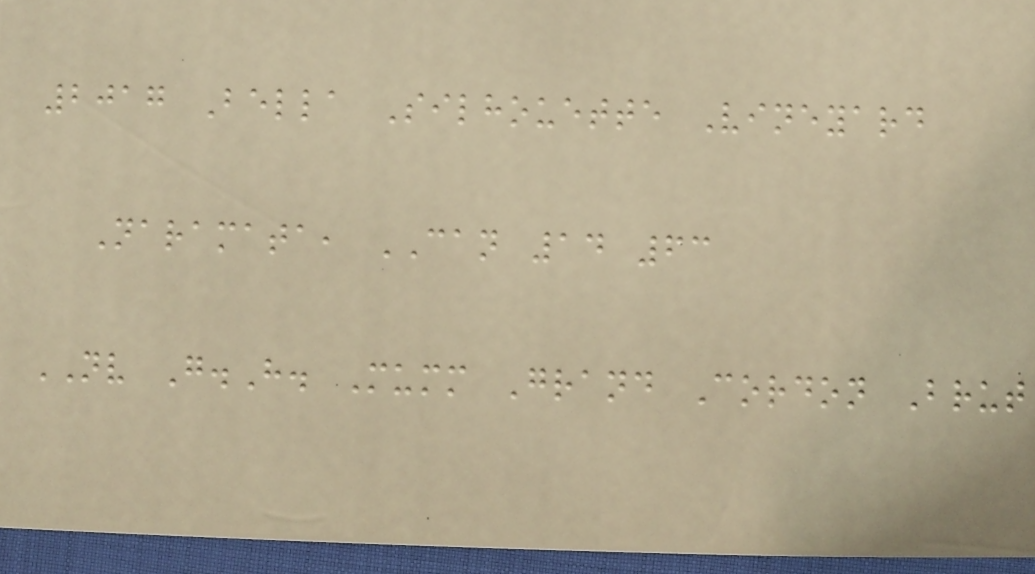2017 Bella Silhouette Vineyard
Naramata, CAN 14 63
NV G.H. Mumm Grand Cordon Brut
